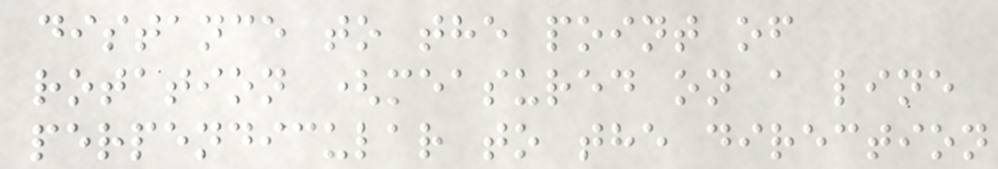distance to the point of
rotation (measured on a line
perpendicular to the direction
